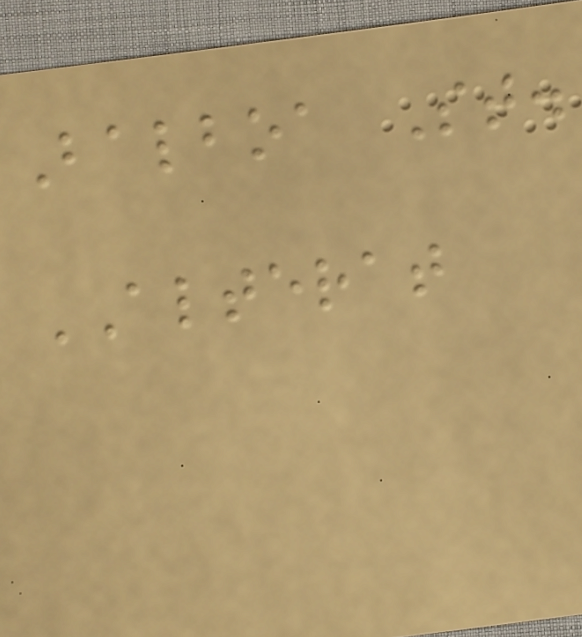Balboa St.
ALTERAT
